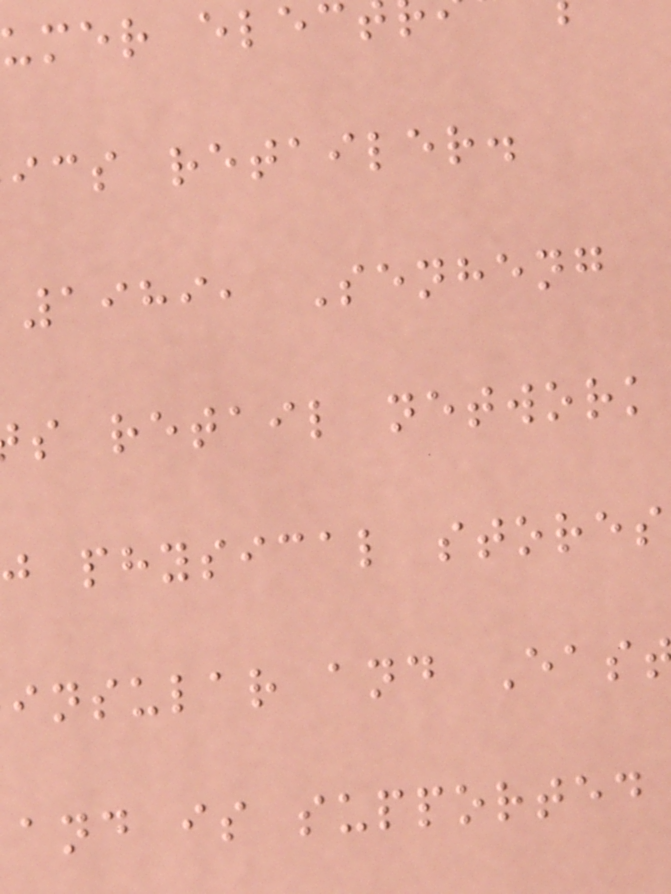umer elec
ics retailer.
1989, Senheng
s retail network
j physical stores
insular and Eas
and is supported
